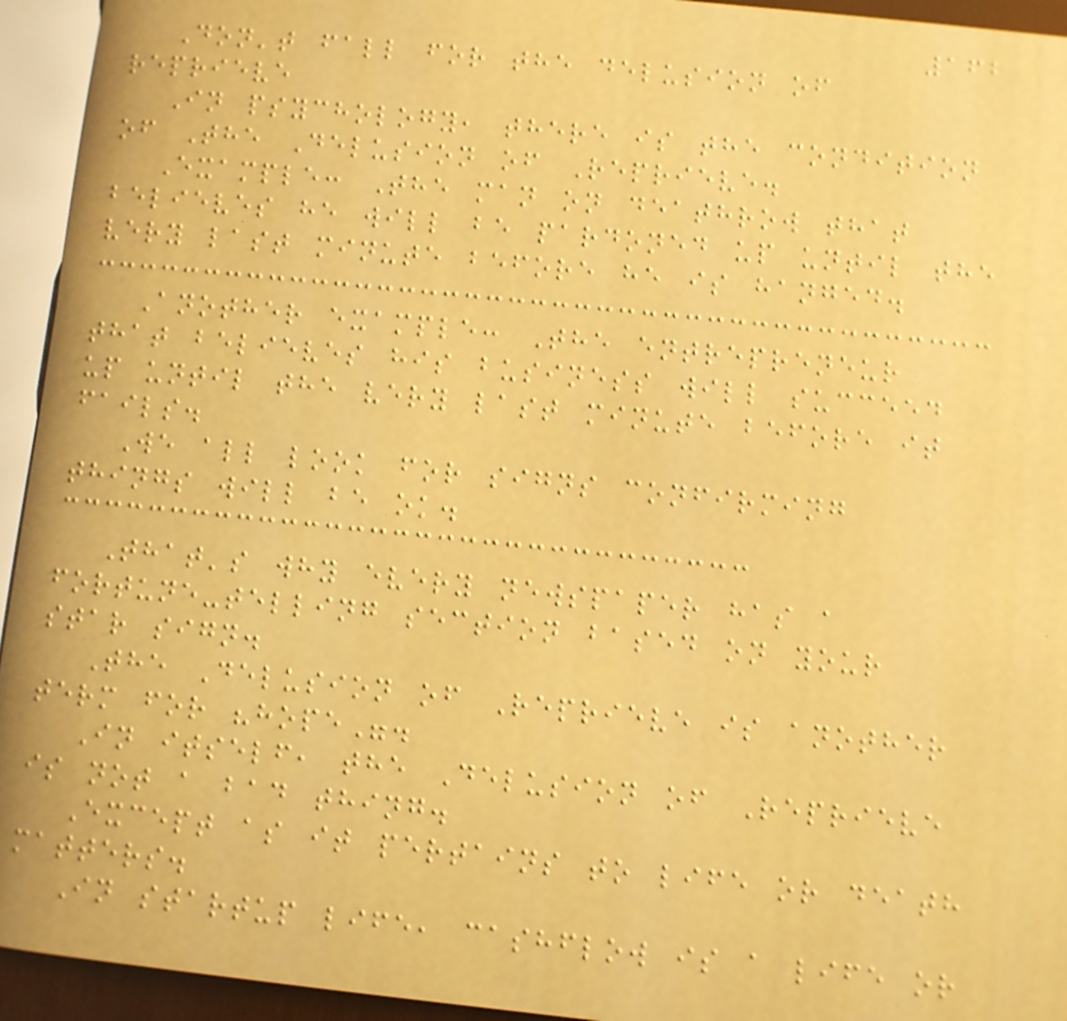162
Don't fall for the delusion of
reprieve
In psychology, there is the condition
of The Delusion of Reprieve.
Example: The man on deathrow that
believes he will be pardoned up until the
very last minute before he is hanged.
Another example: The entrepreneur
that believes his business will succeed
up until the very last minute before it
fails.
We all look for signs confirming
things will be ok.
That's why every newspaper has a
fortune-telling section based on your
star sign.
The Delusion of Reprieve is another
term for "hope".
In itself, the Delusion of Reprieve
is not a bad thing.
Except as it pertains to life or death
matters.
In startup life, cashflow is a life or
